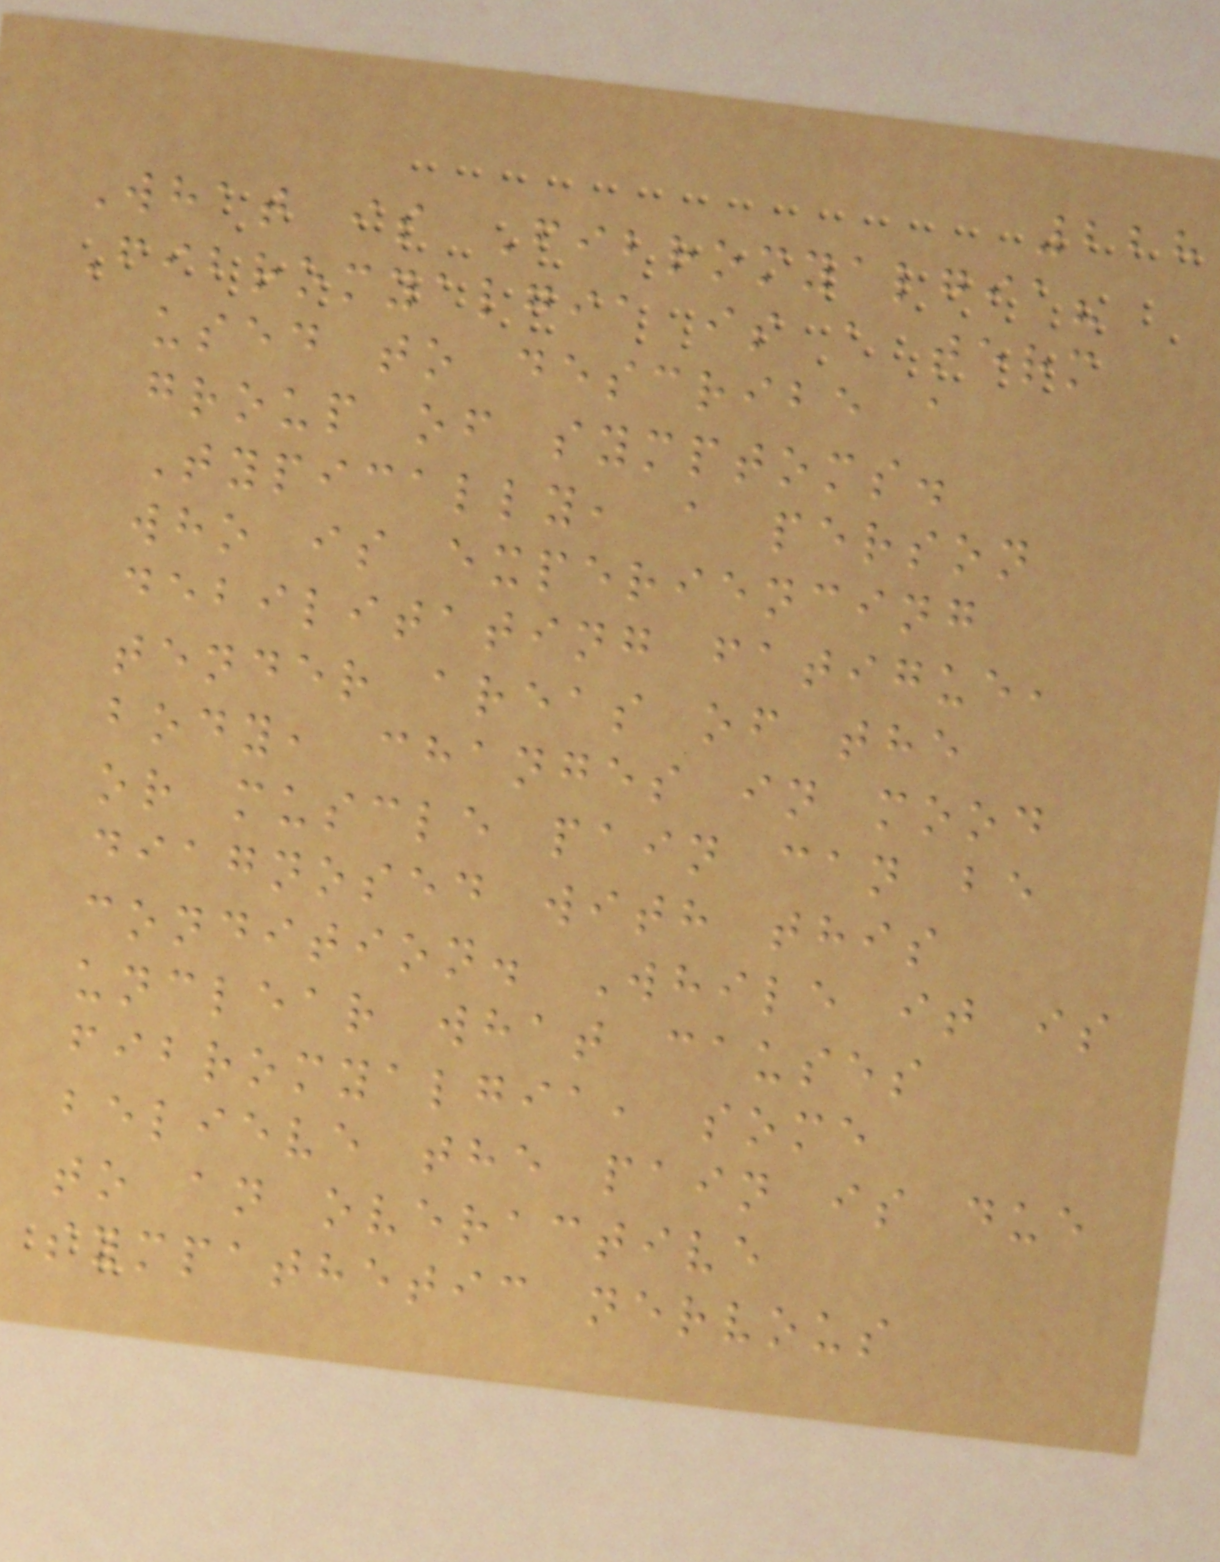228
What is Fibromyalgia?
Fibromyalgia is a term
used to describe a
group of symptoms.
Typically, a person
who is experiencing
debilitating fatigue,
tender areas of the
body, changes in mood
or muscle pain can be
diagnosed with this
condition. While it is
unclear what causes
fibromyalgia, some
believe the pain is due
to an overactive
sympathetic nervous
